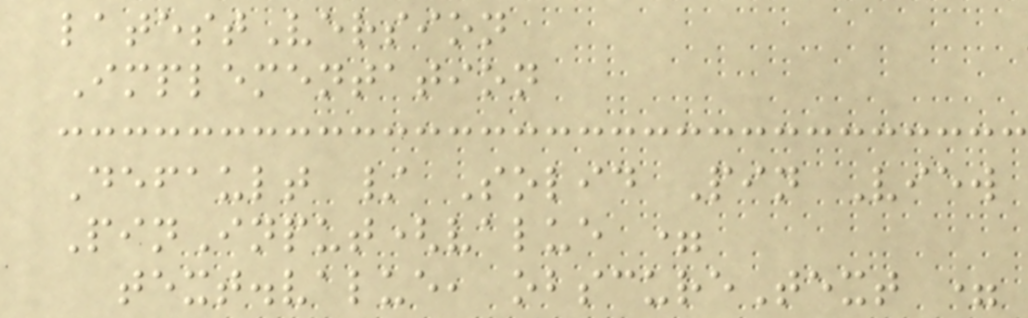latestVersion
Implementation
Default / Solid Pin View
PinInput(value =
text.value, obscureText =
